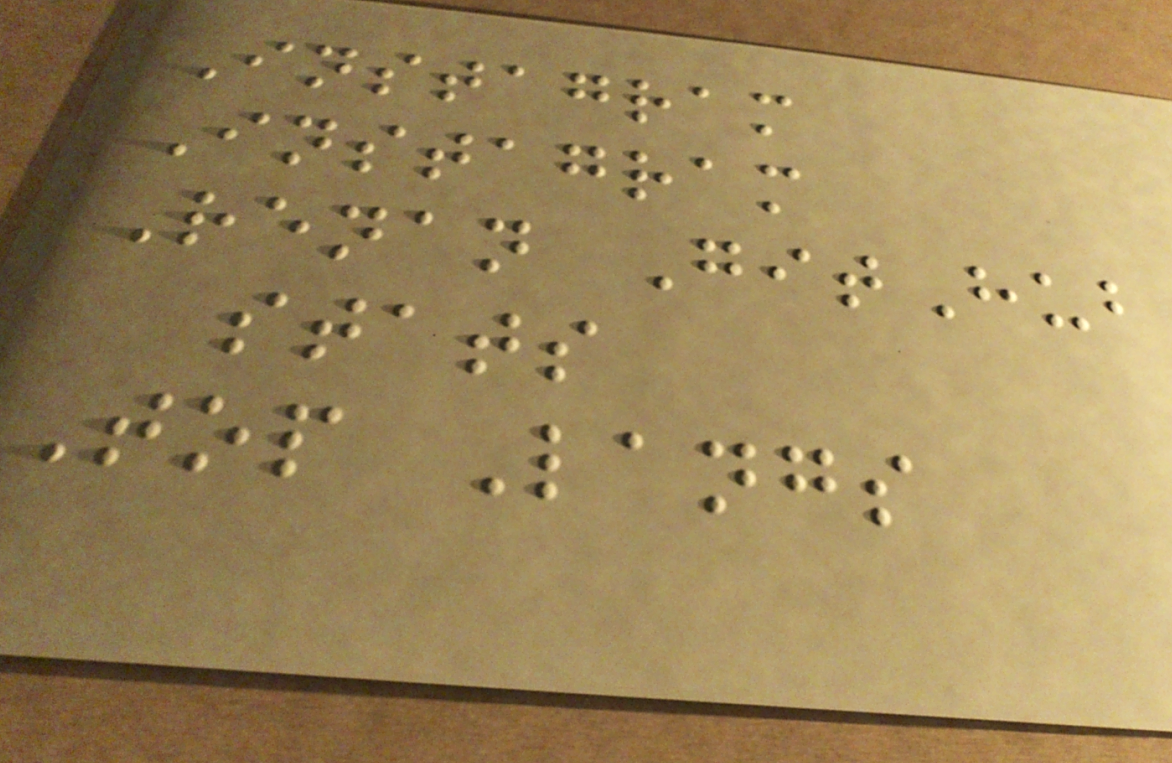Instagram
Instagram
Renan GitHub
stats
Top Langs
